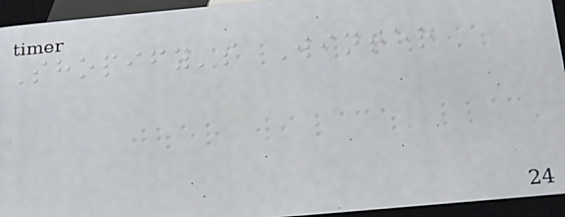Shopify's Winter
